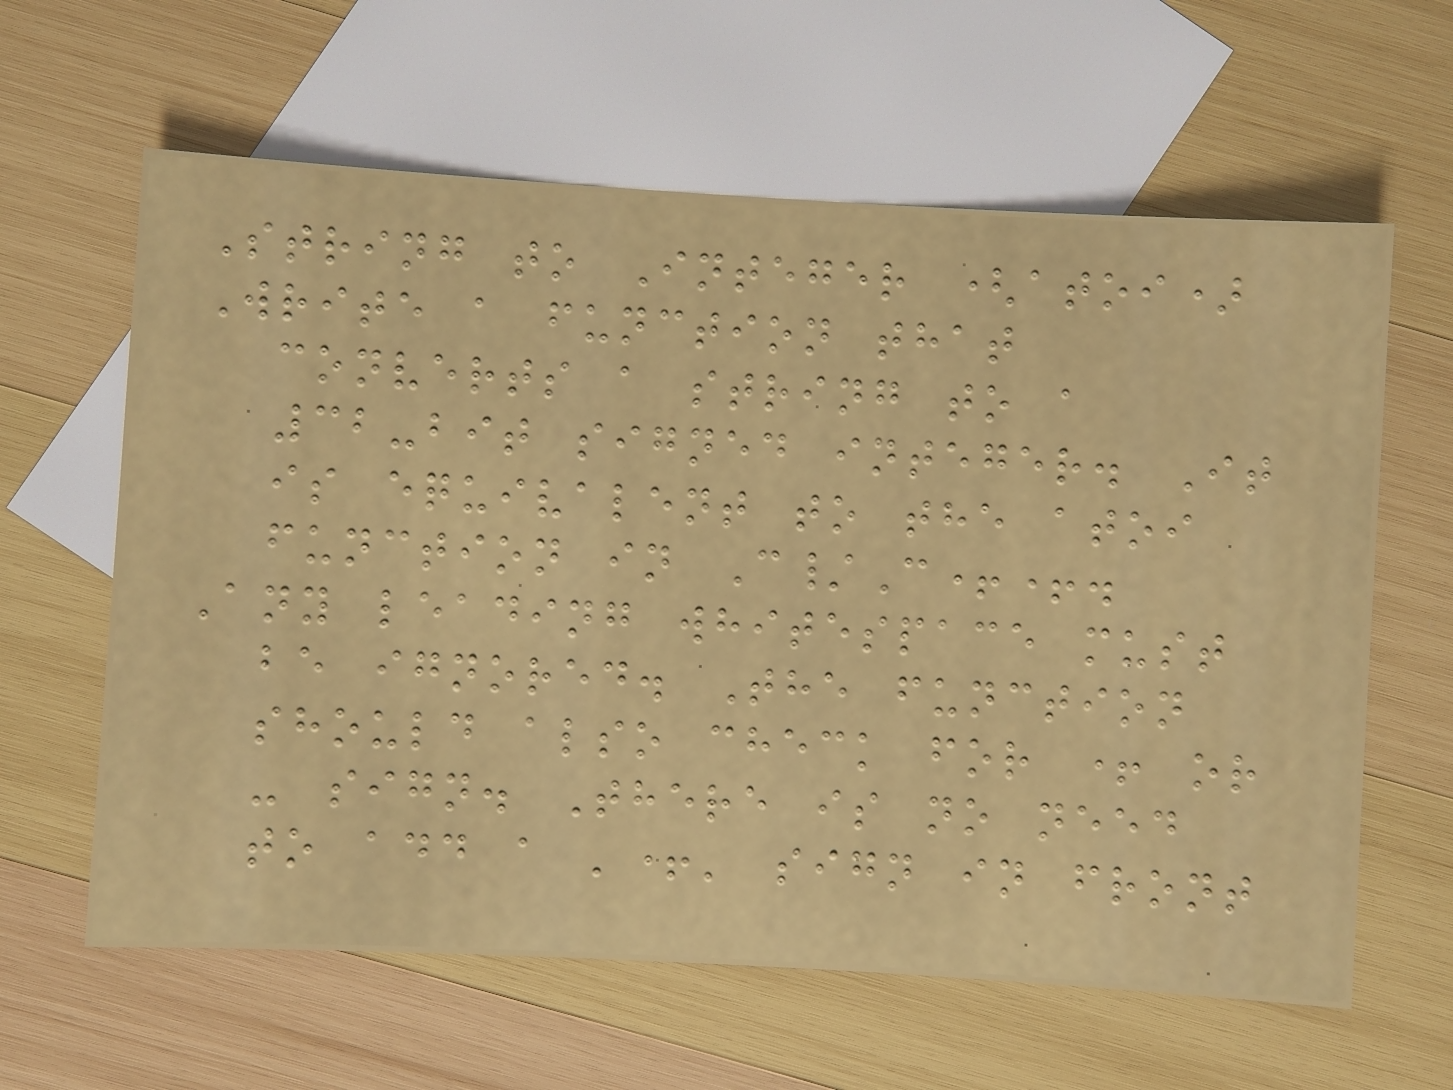String to Integer (atoi)
Write a function that
converts a string to a
32-bit signed integer. It
is equivalent to the atoi
function in C/C++.
Any leading whitespace must
be ignored. The function
should also check for + or
- sign. There is no need
to add a '+' sign in front
